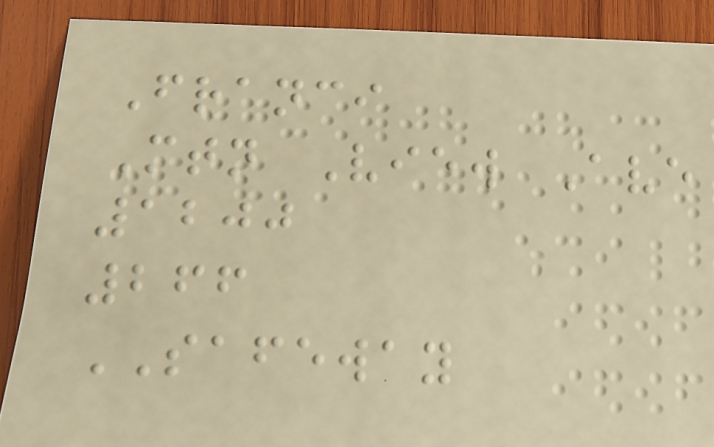Franci
Mtn View Ave
1200
266
SAFEWAY
